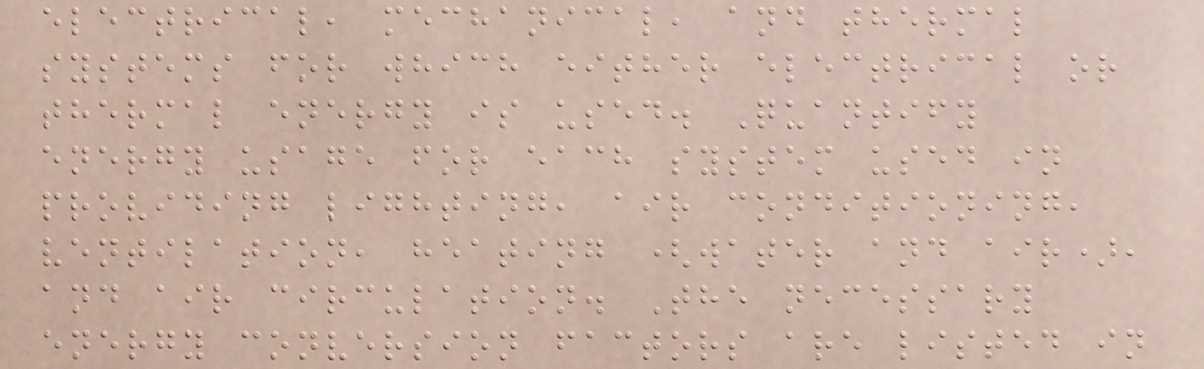electrical, mechanical, and thermal
systems for which either electrical or
thermal energy is used. Quantify
energy usage for each system used in
providing lighting, air conditioning,
ventilation, heating (water and air),
and air circulation. The necessary
energy conversion factors are listed in
